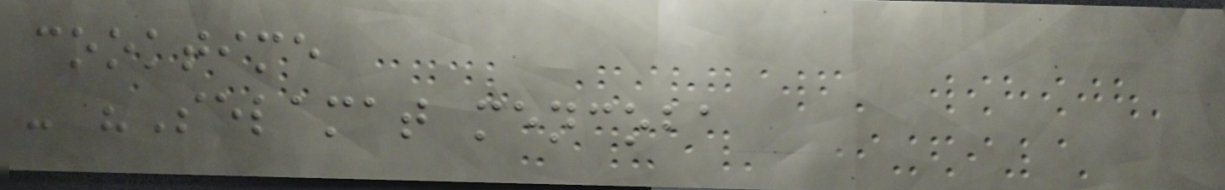cooktime
- "Selamat mencoba
